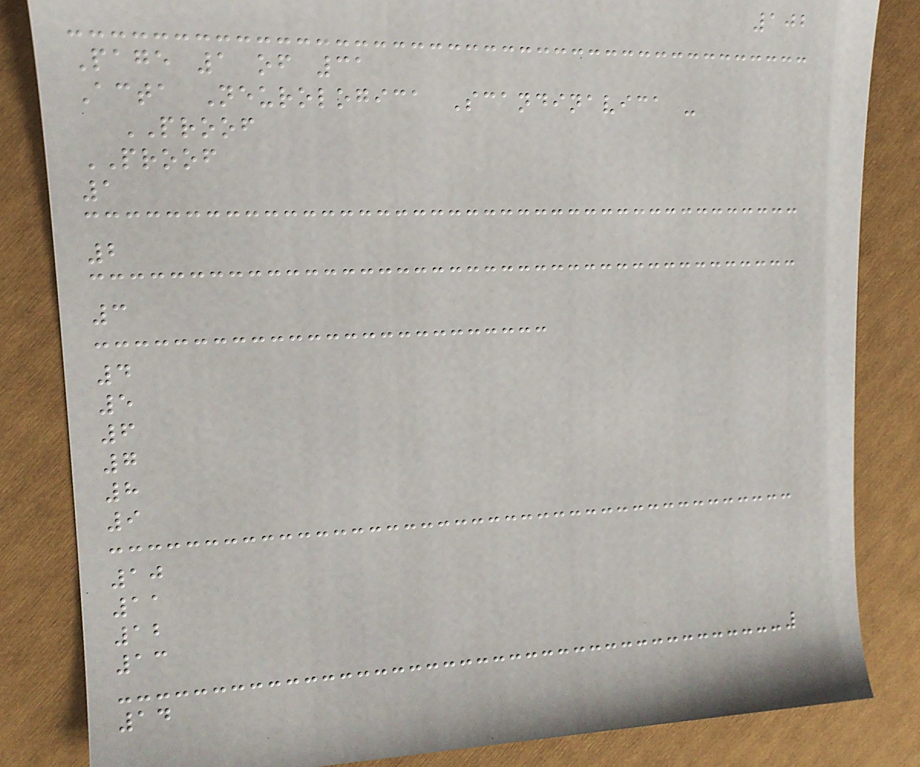102
Page 1 of 31
Acta Neurologica Scandinavica -
PROOF
PROOF
1
2
3
4
5
6
7
8
9
10
11
12
13
14
